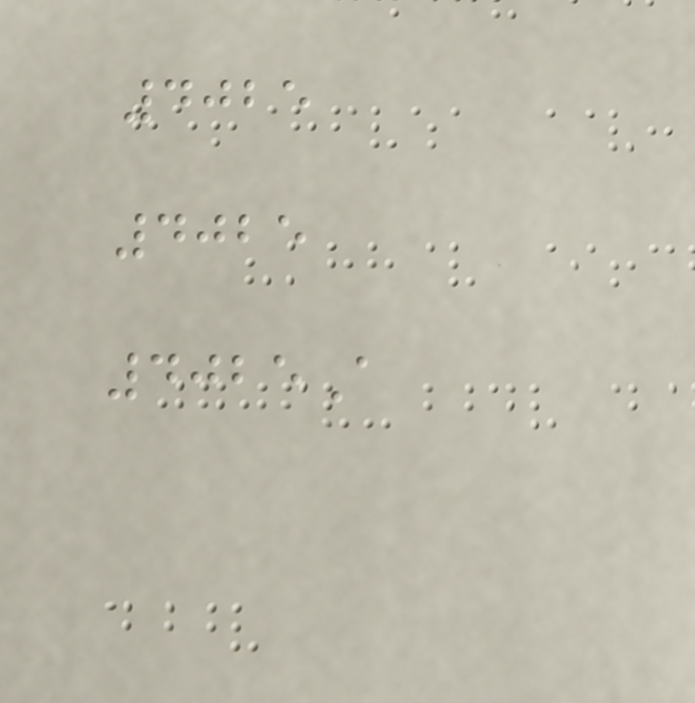4025
4025
4025A
